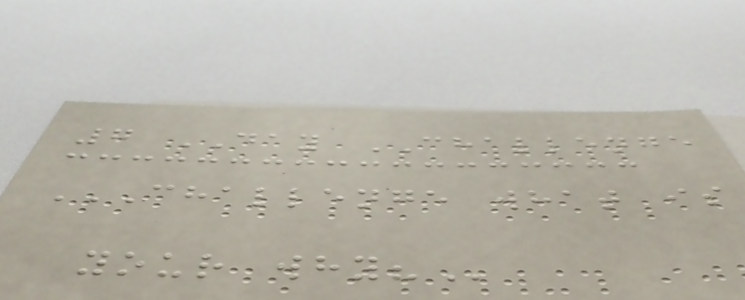7 DAY CHALLENGE
CHALLENGE WHAT IS
YOUR WHY?
